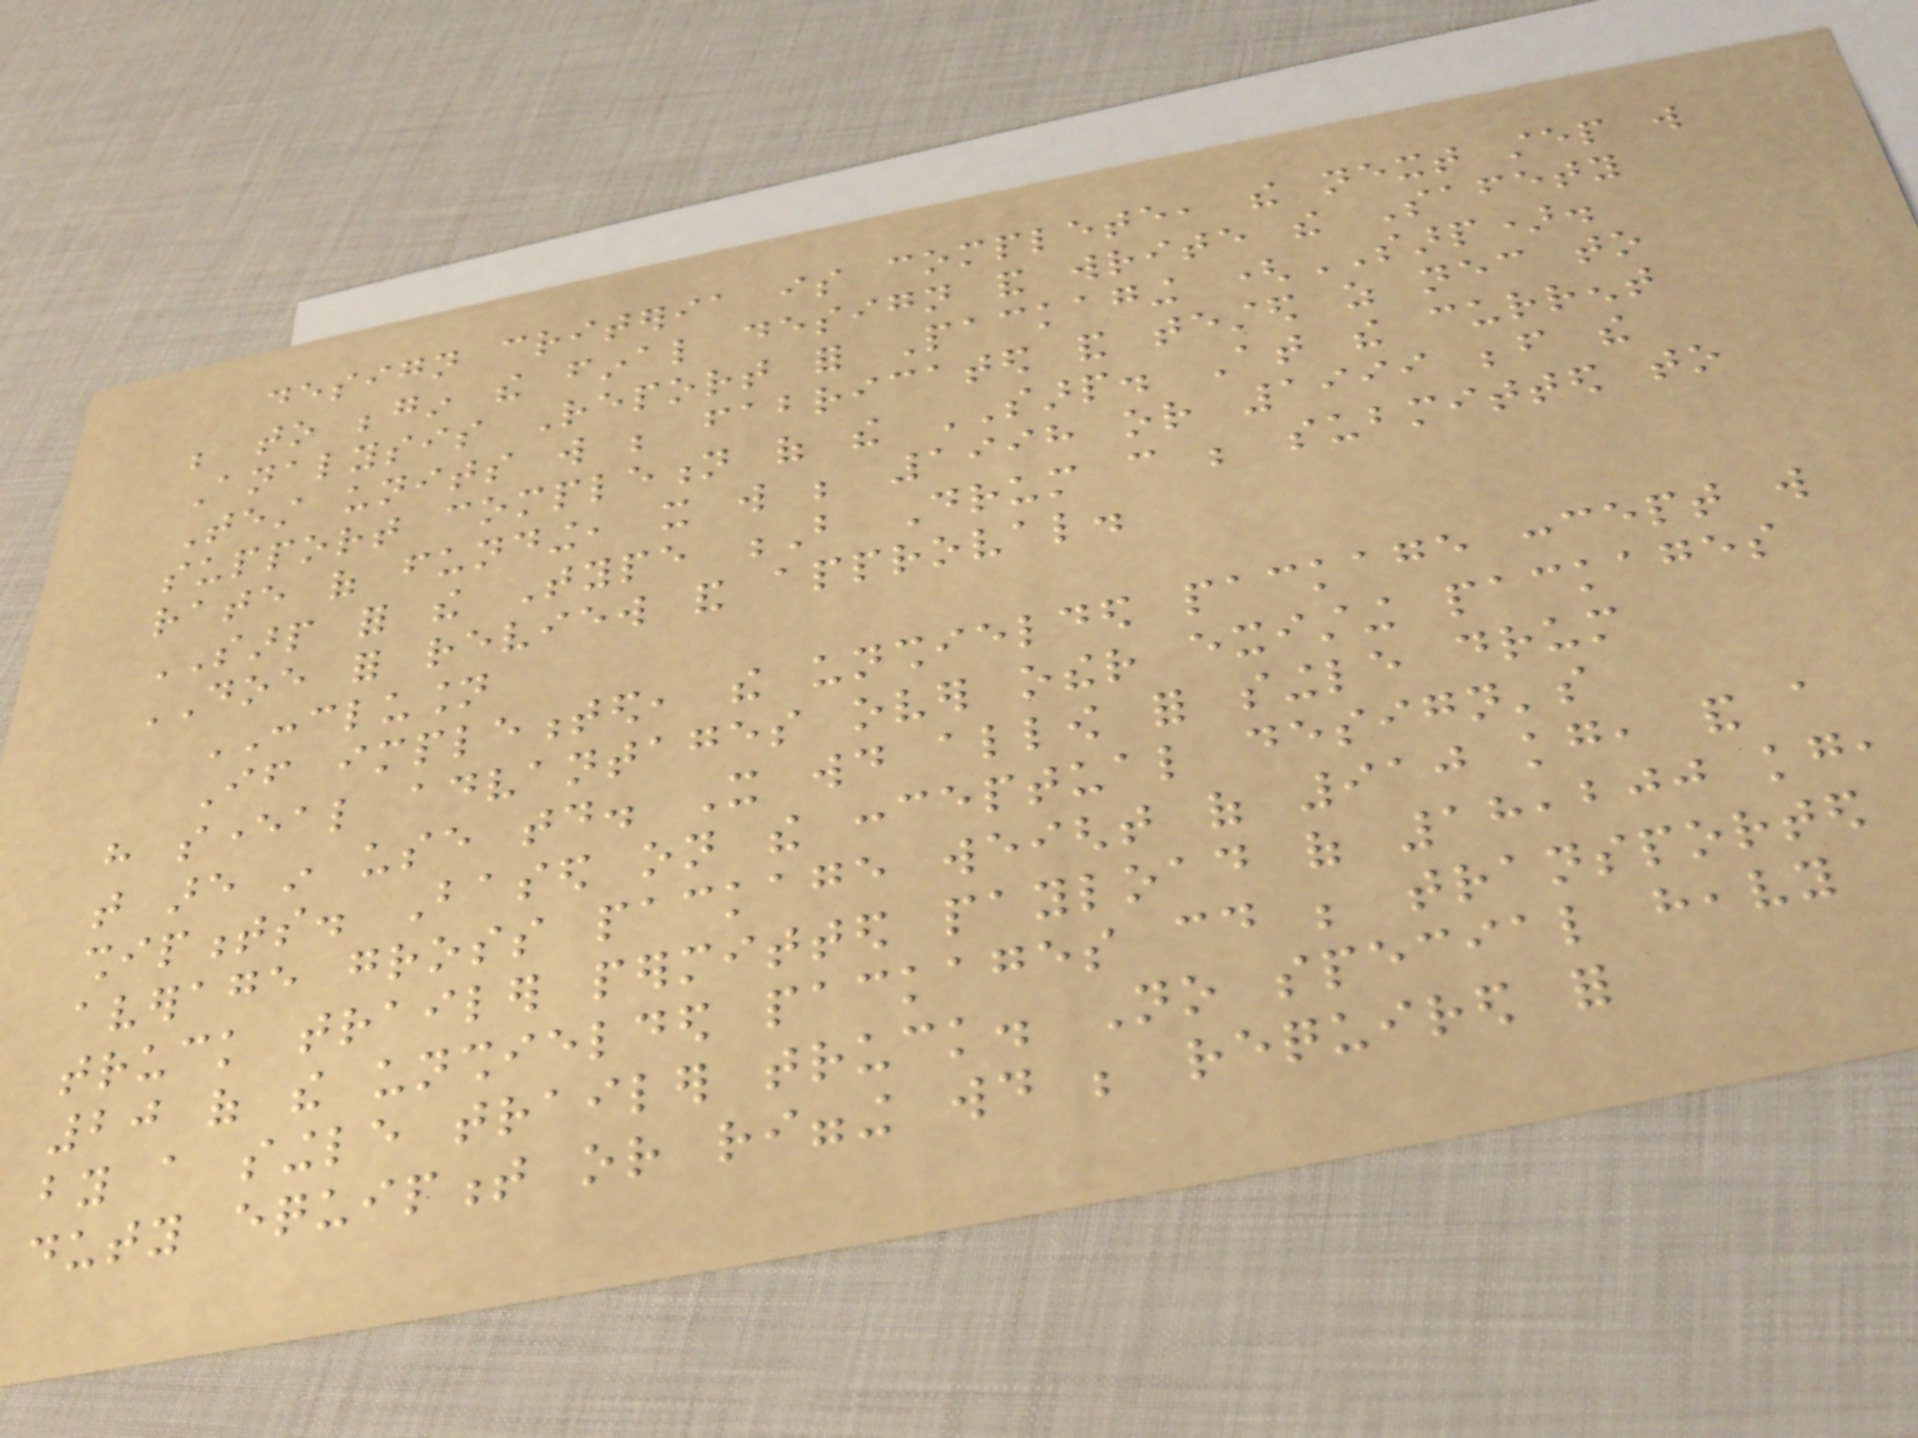design criteria is complete, the next step will
be to begin the final design and write the Safety
Analysis Report for Packaging (SARP).
Test units will be fabricated and tested as necessary to
support completion of the SARP. At the current
rate of funding, it will be 1998 or 1999 before the
SARP for the Type B Drum can be submitted to
DOE for review and approval.
CONCLUSION
If implemented, the unshielded package concept will
have several advantages over other existing packages
that are in use today. It would allow for single drum
shipments. Based on the conceptual design's
average gross package weight of 910 kg, and a
truck trailer permitted payload of 18,200 kg,
20 of the unshielded packages could be transported
by a single trailer truck. No special heavy
duty equipment or rigging would be required for
